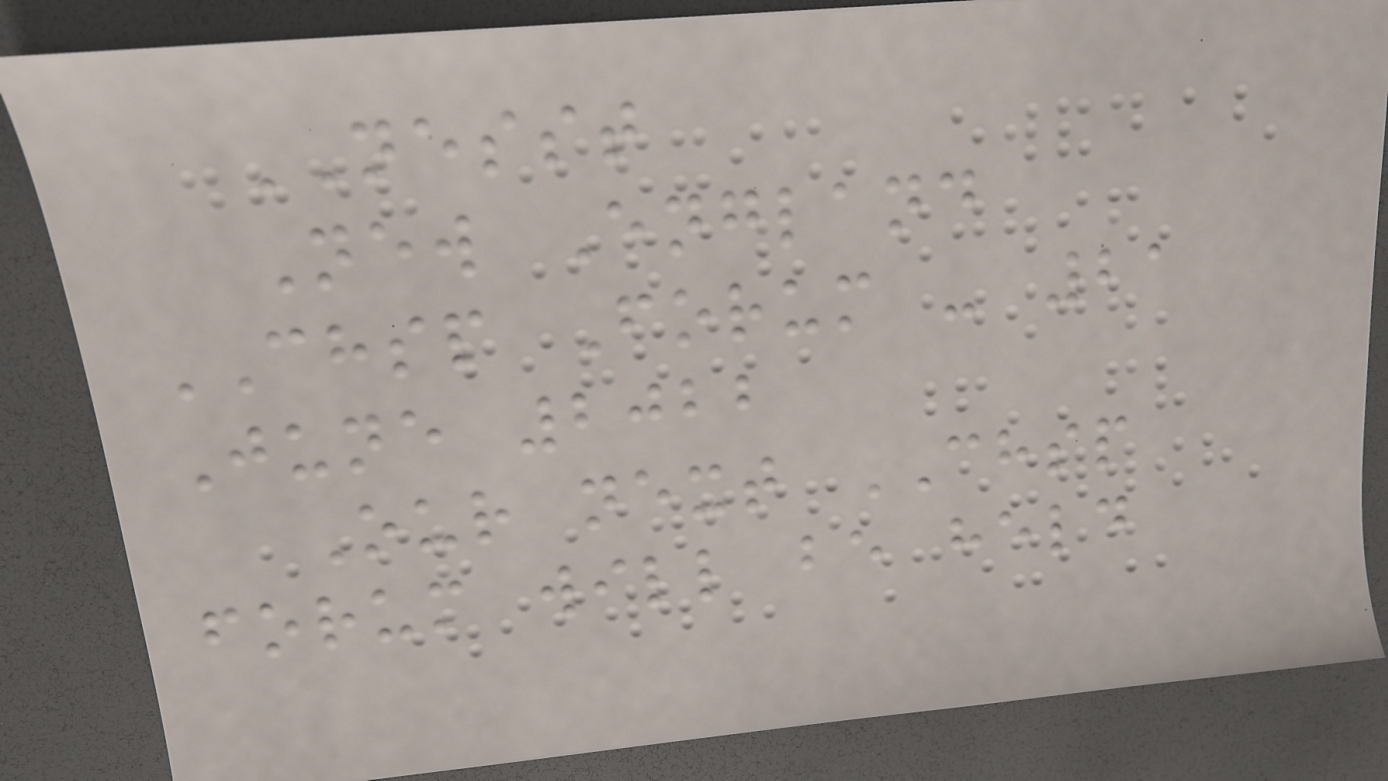NESST
New England
CHSP Forum - 21
June 2022
Our next CHSP
forum will be held
